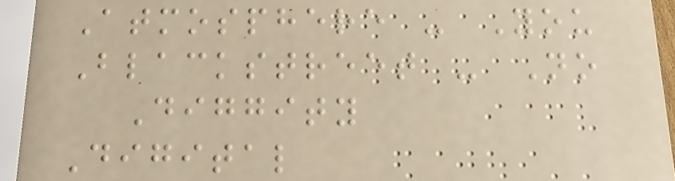Atmosphere - You
Blackstreet - No
Diggity
Digital
